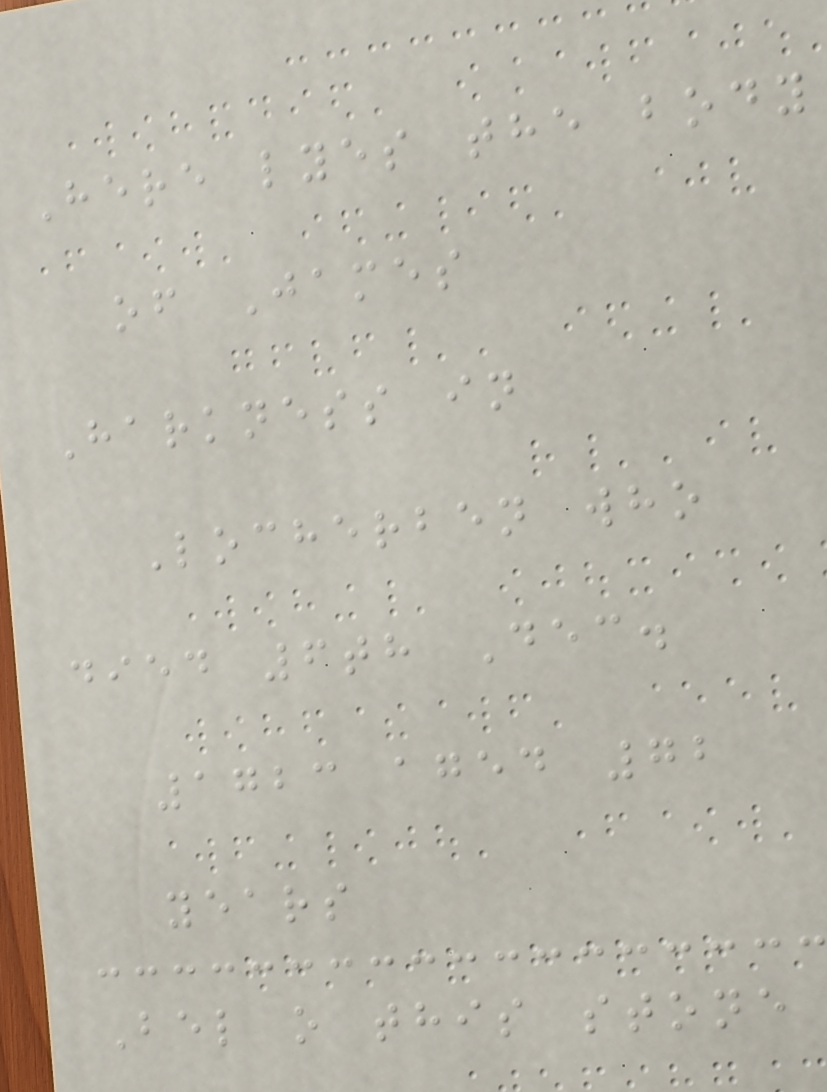Here lyes the body
of James
Harkness in
Locherben who
died 6th Dec.
1723 aged 72
years
Bel o this stone
